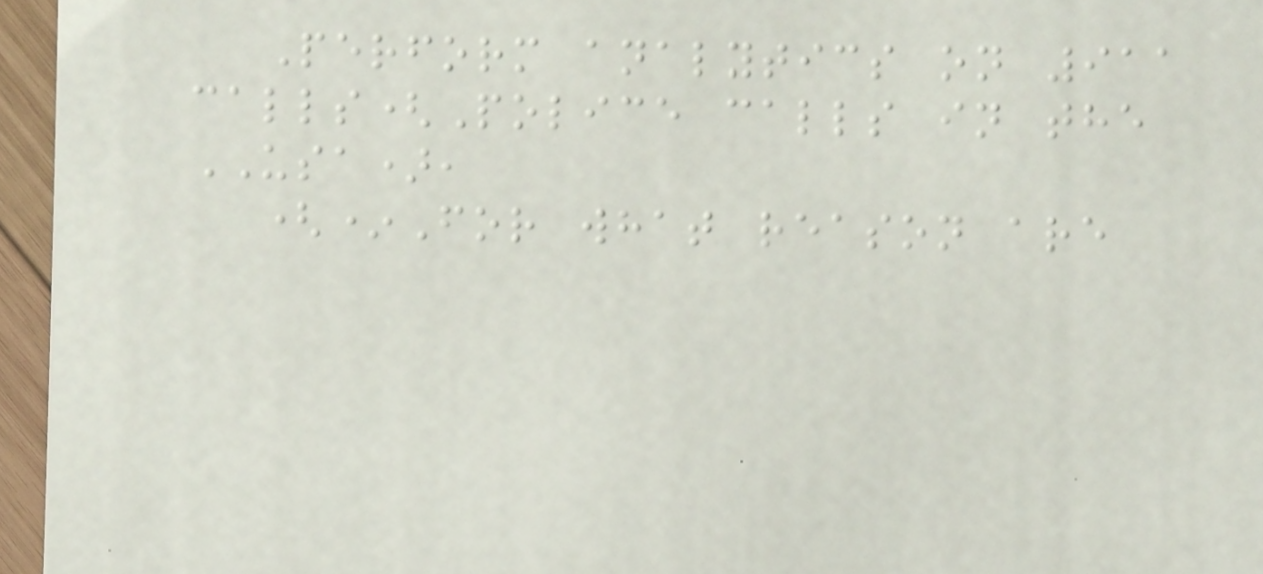Perform analytics on 911
calls(Police calls in the
USA),
(*For what reason are
